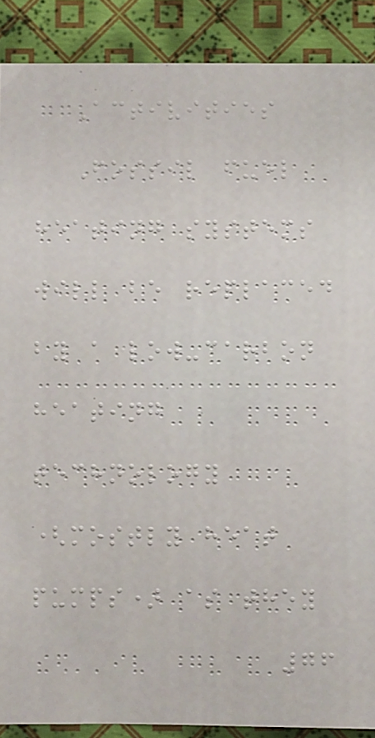Activities
Fossil fuel
heating systems
will be replaced
by a low-carbon
heating
technology
(mostly heat
pumps) as they
76
